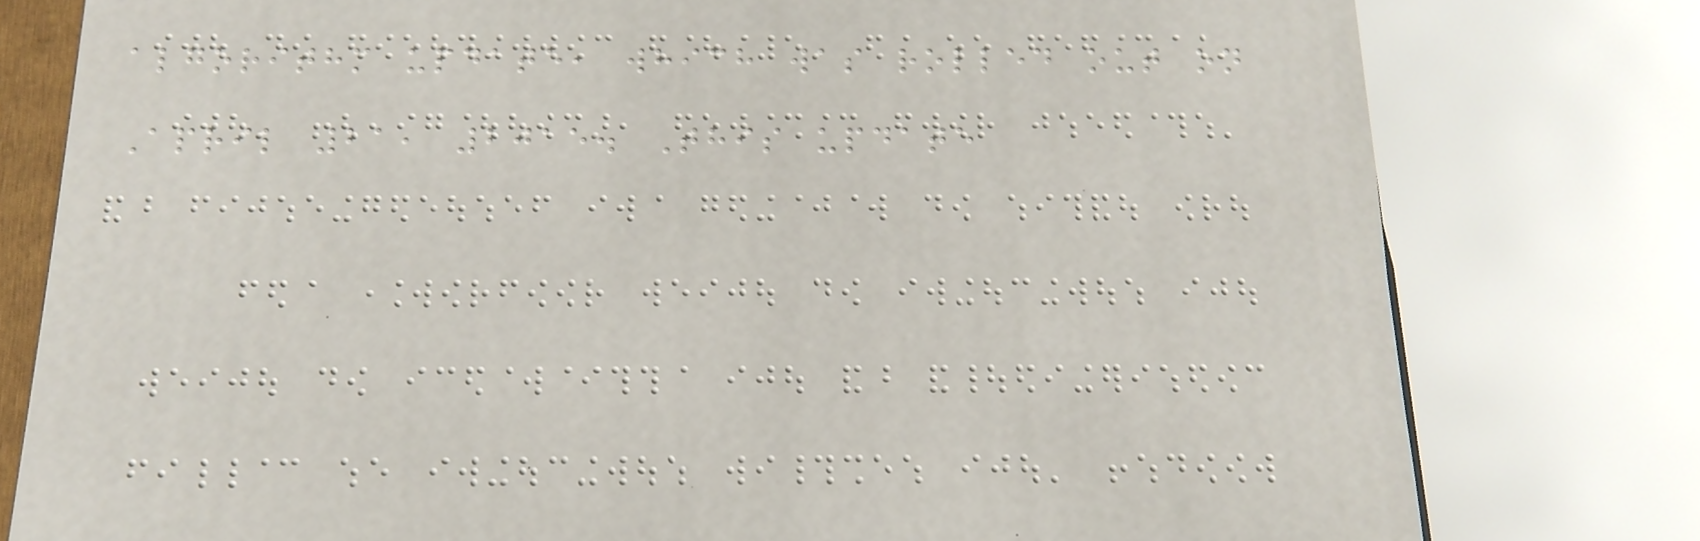algorithm update, which was rolled out on
April 21, 2015. This update
